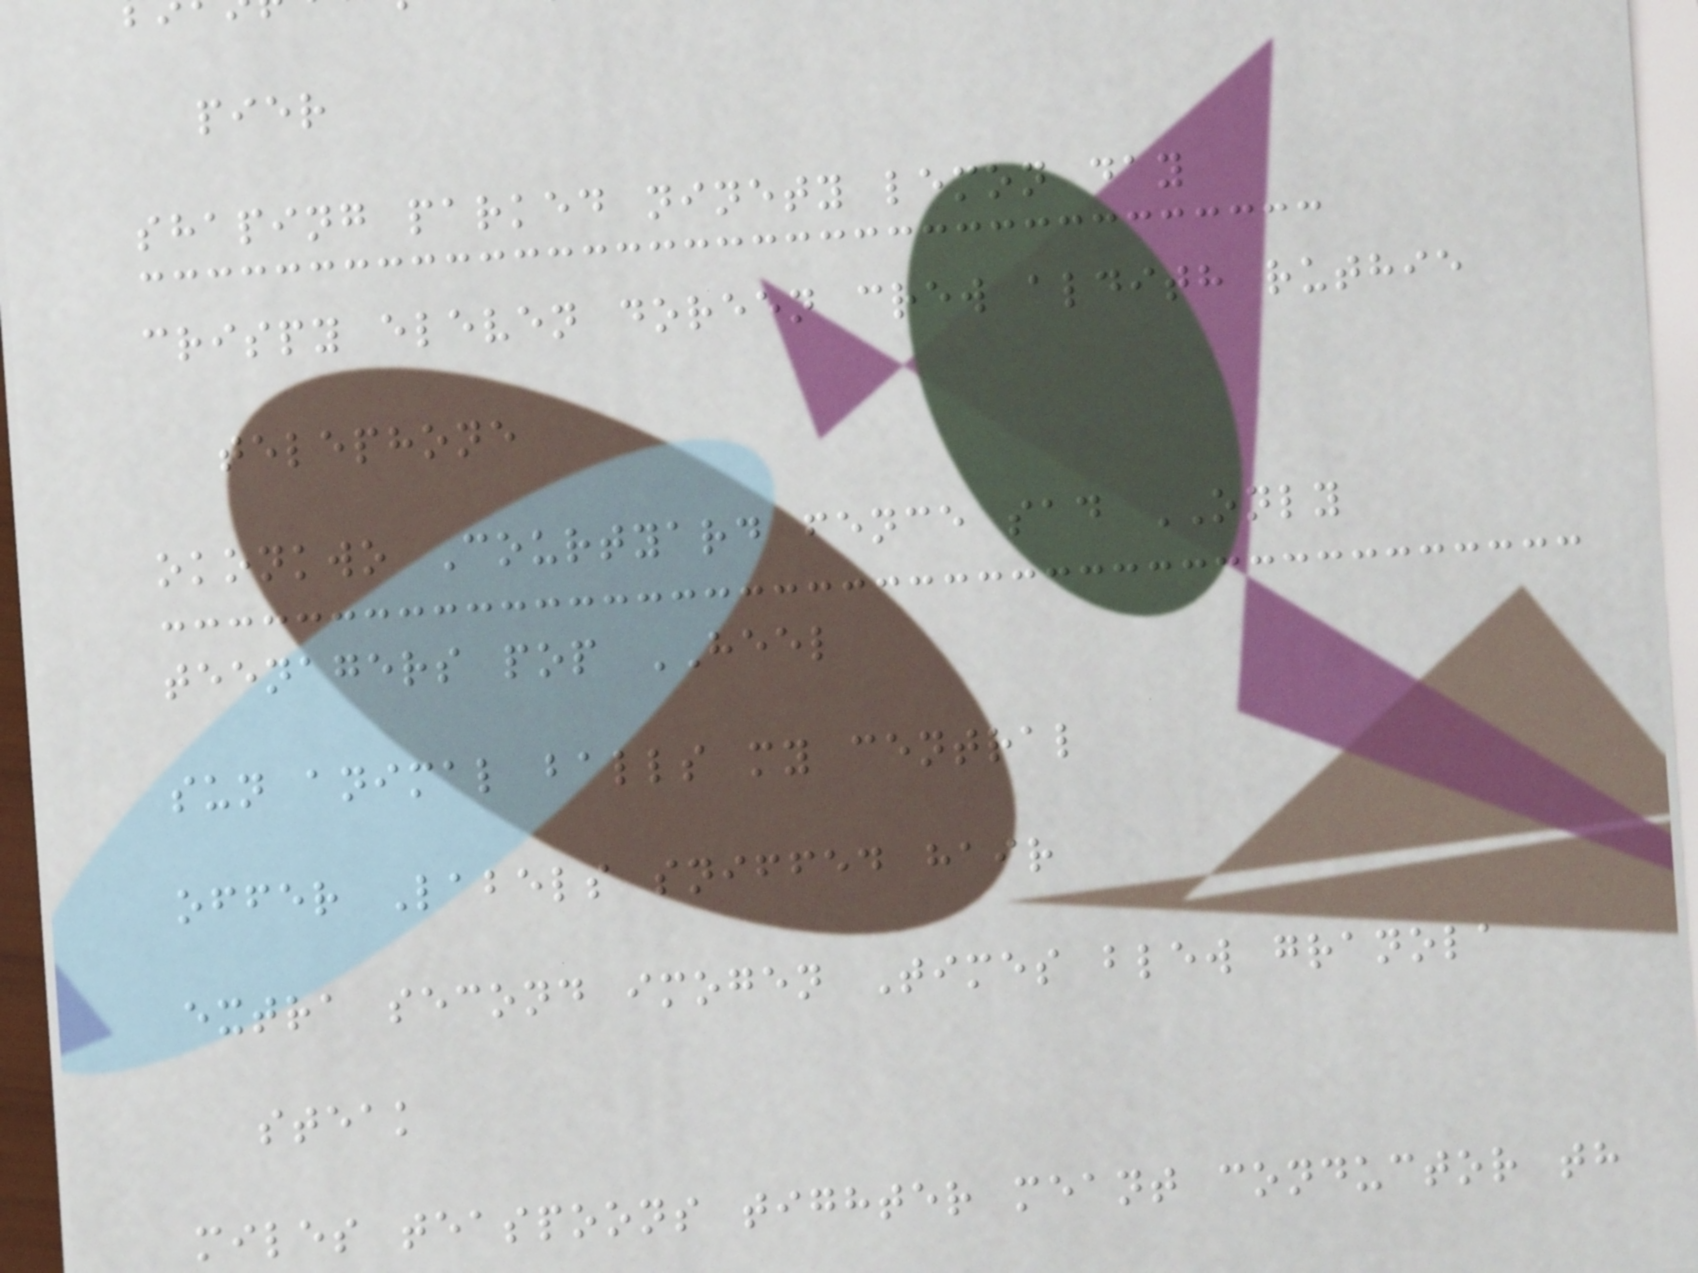pier
shaping parked ninety lemon day
crispy eleven doreen crew aldith ruthie
telephone
okonkwo Courtyard fence sad ONLY
teenagers pop HEEL
sun animal balls my central
offer Labels sniffed hair
extra second imogen Times blew granola
steak
miles teaspoons tighter meant conductor th
